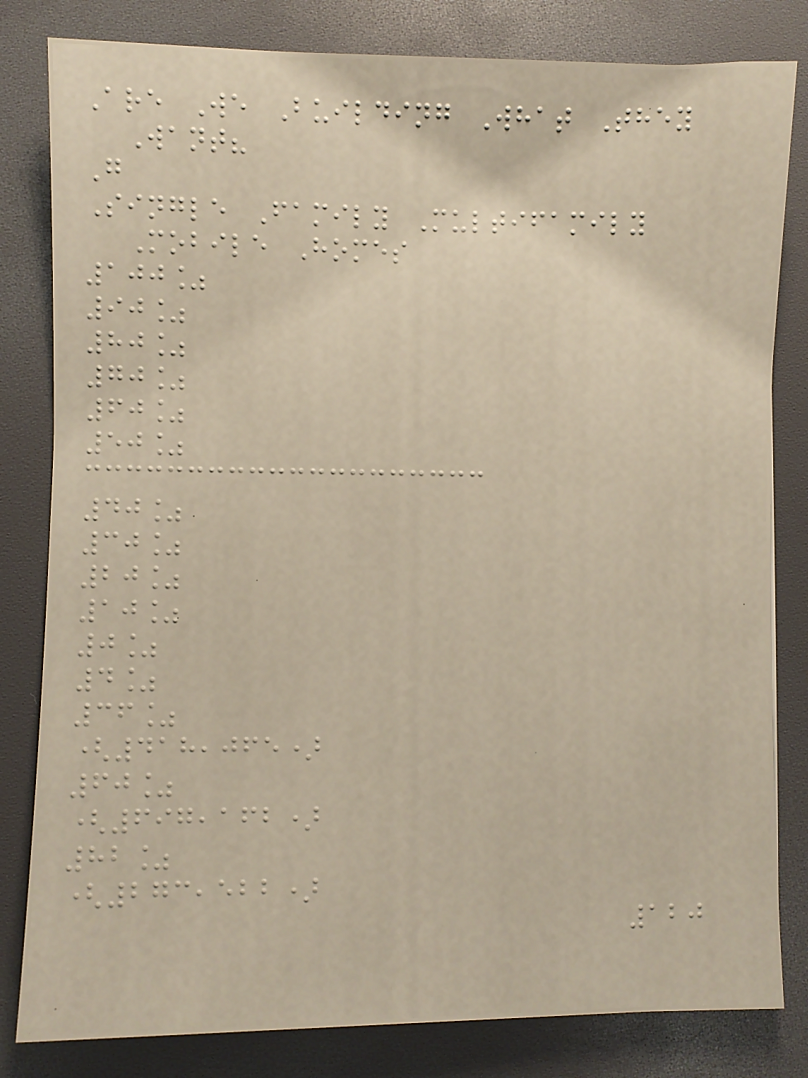Are We Building What They
Want?
G
Single Family Multifamily
Mobile Homes
100%
90%
80%
70%
60%
50%
40%
30%
20%
10%
0%
4%
36%
(418,065)
60%
(697,162)
82%
(273,522)
120
